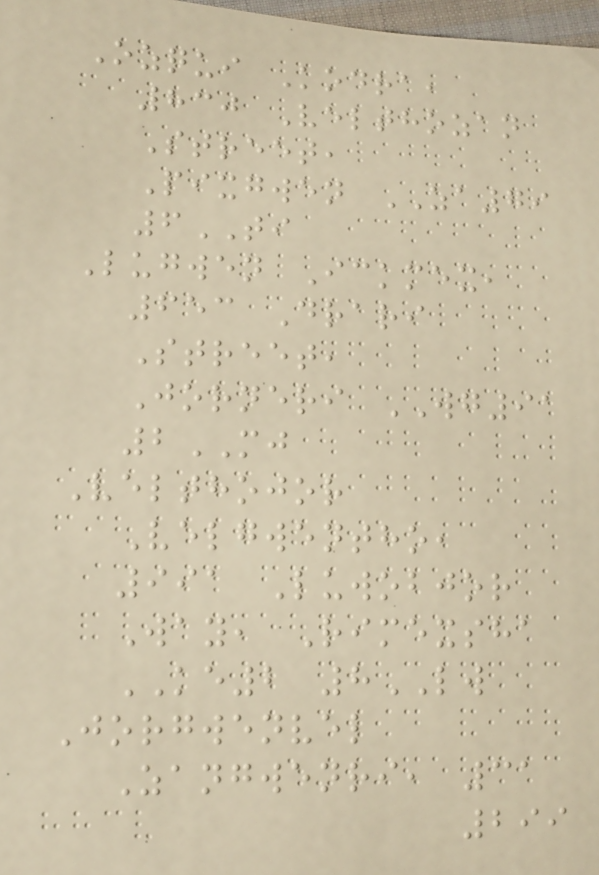Ozqui Kodra,
830 Velthozan
Street,
Pixgwen ZA79
6TI
Lugwen Ickmex,
653 Drari
Street,
Jorneri WG91
2MJ
Velthojor
Velgwentho,
991 Luwobjor
Way, Rimexsha
KE2 8LW
Jorgwenvel
Zangwenri, 31
299
